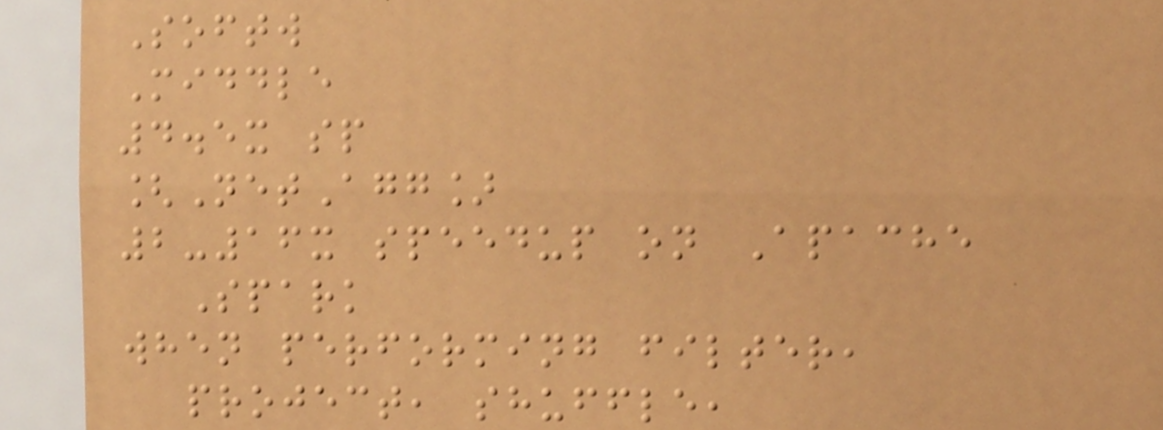Softw
Middle
4.5x sp
[NetAgg]
2-16x speedup on Apache
Spark
when performing filter,
project, shuffle,
